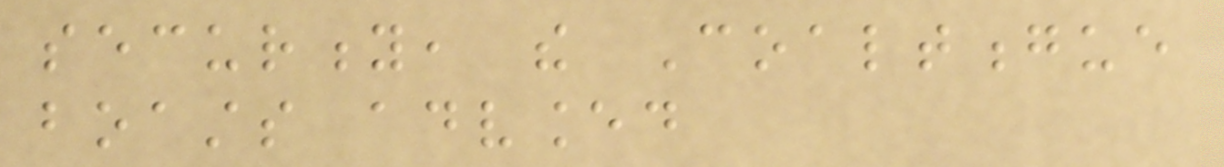security, the Coaltongue
boasts advanced
